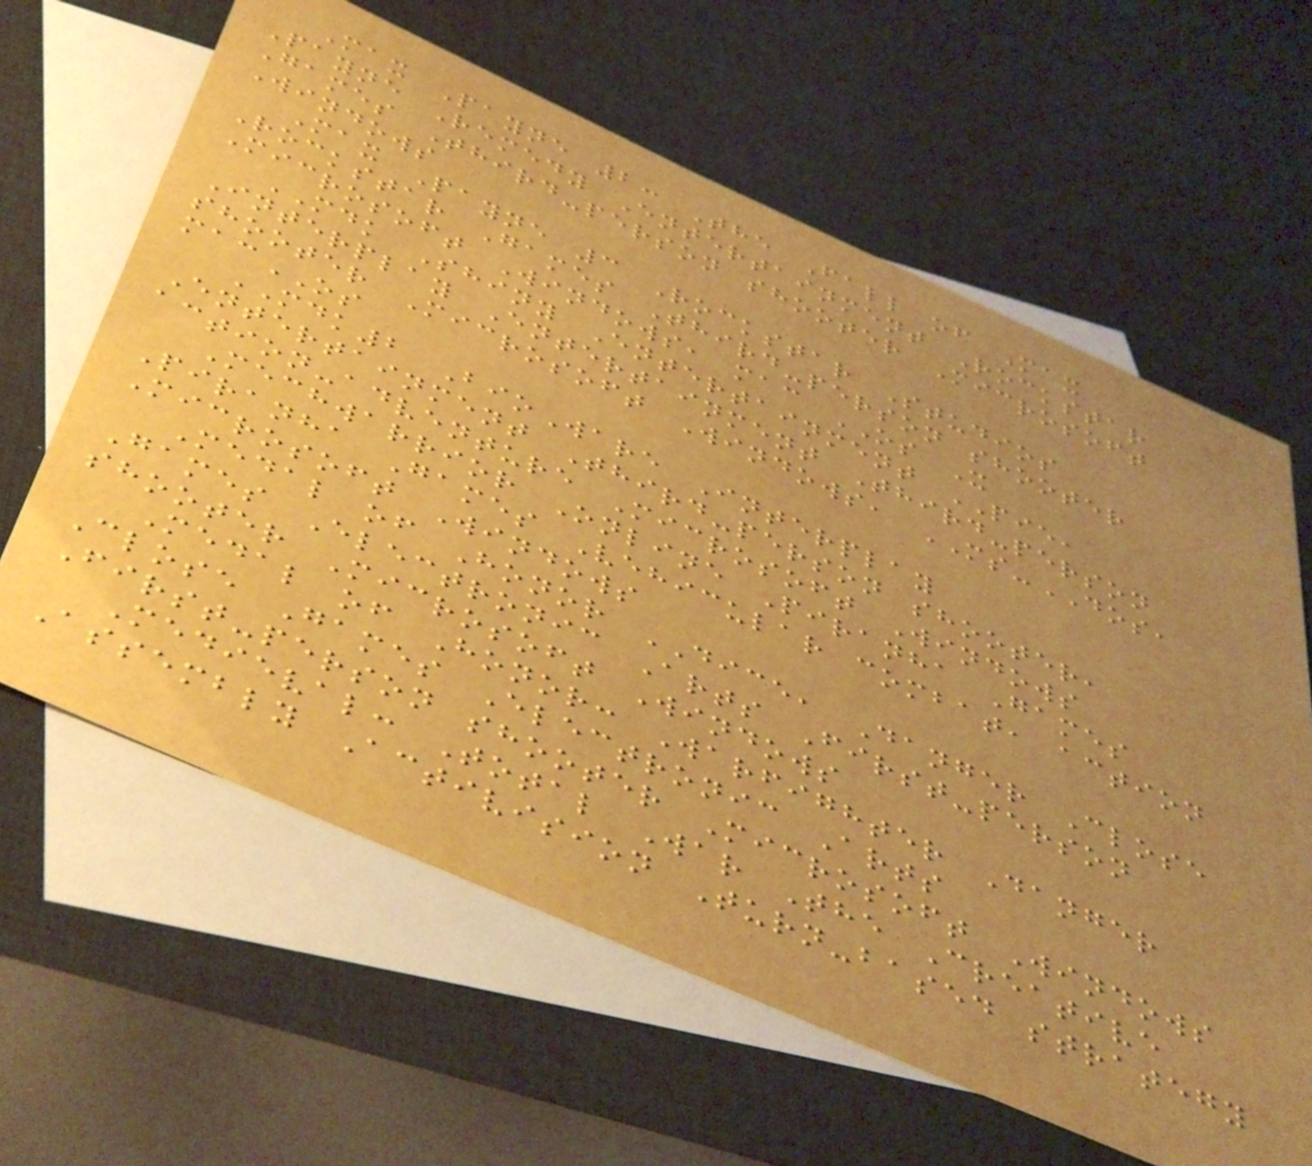Max Payne 2: The Fall of Max
Payne Remedy Entertainment Rockstar
Games Third-person shooter Microsoft
Windows
Max Payne 3 Rockstar Studios
Rockstar Games Third-person shooter
Microsoft Windows, mac OS X
MDK Shiny Entertainment PIE,
Interplay Entertainment Third-person
shooter Microsoft Windows, MS-DOS,
macOS
MDK2 BioWare Interplay
Entertainment Third-person shooter,
action-adventure Microsoft Windows
Mechwarrior Online Piranha Games
Piranha Games Vehicular combat, action
Microsoft Windows
Medal of Honor DICE, Danger Close
Games Electronic Arts First-person
shooter Microsoft Windows
Medal of Honor: Warfighter Danger
Close Games Electronic Arts
First-person shooter Microsoft Windows
Medieval: Total War The Creative
Assembly Activision Turn-based strategy
